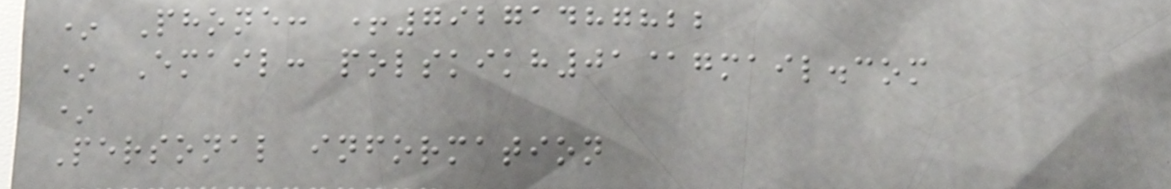* Phone: +79271487822
* Email: polskikh01@gmail.com
*
Personal information
